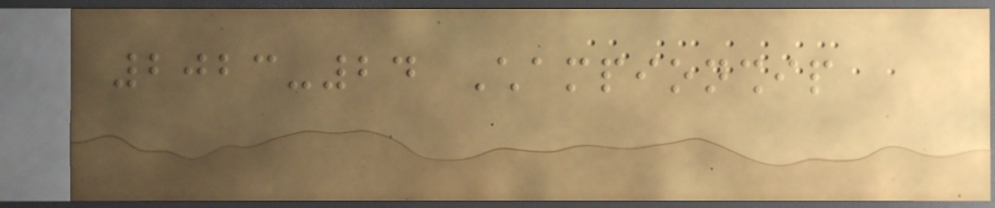2023-24 Championship
